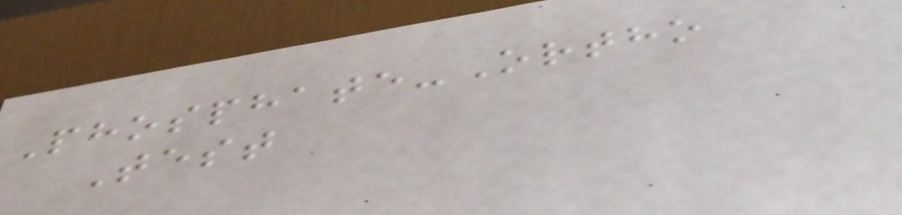Phosphate-Ortho
Test
